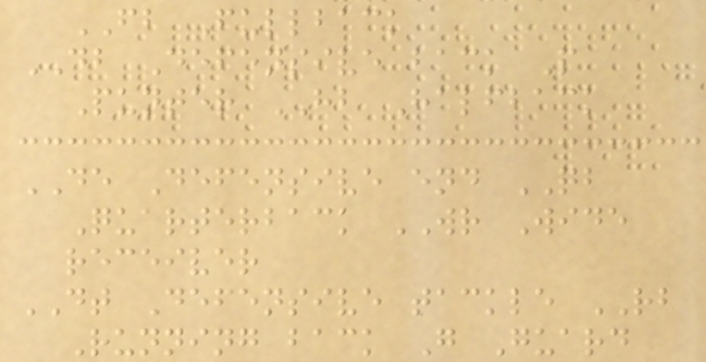FB Fullback
DB Defensive back P
Punter HB Halfback
DE Defensive end QB
Quarterback WR Wide
receiver
DT Defensive tackle RB
Running back G Guard
